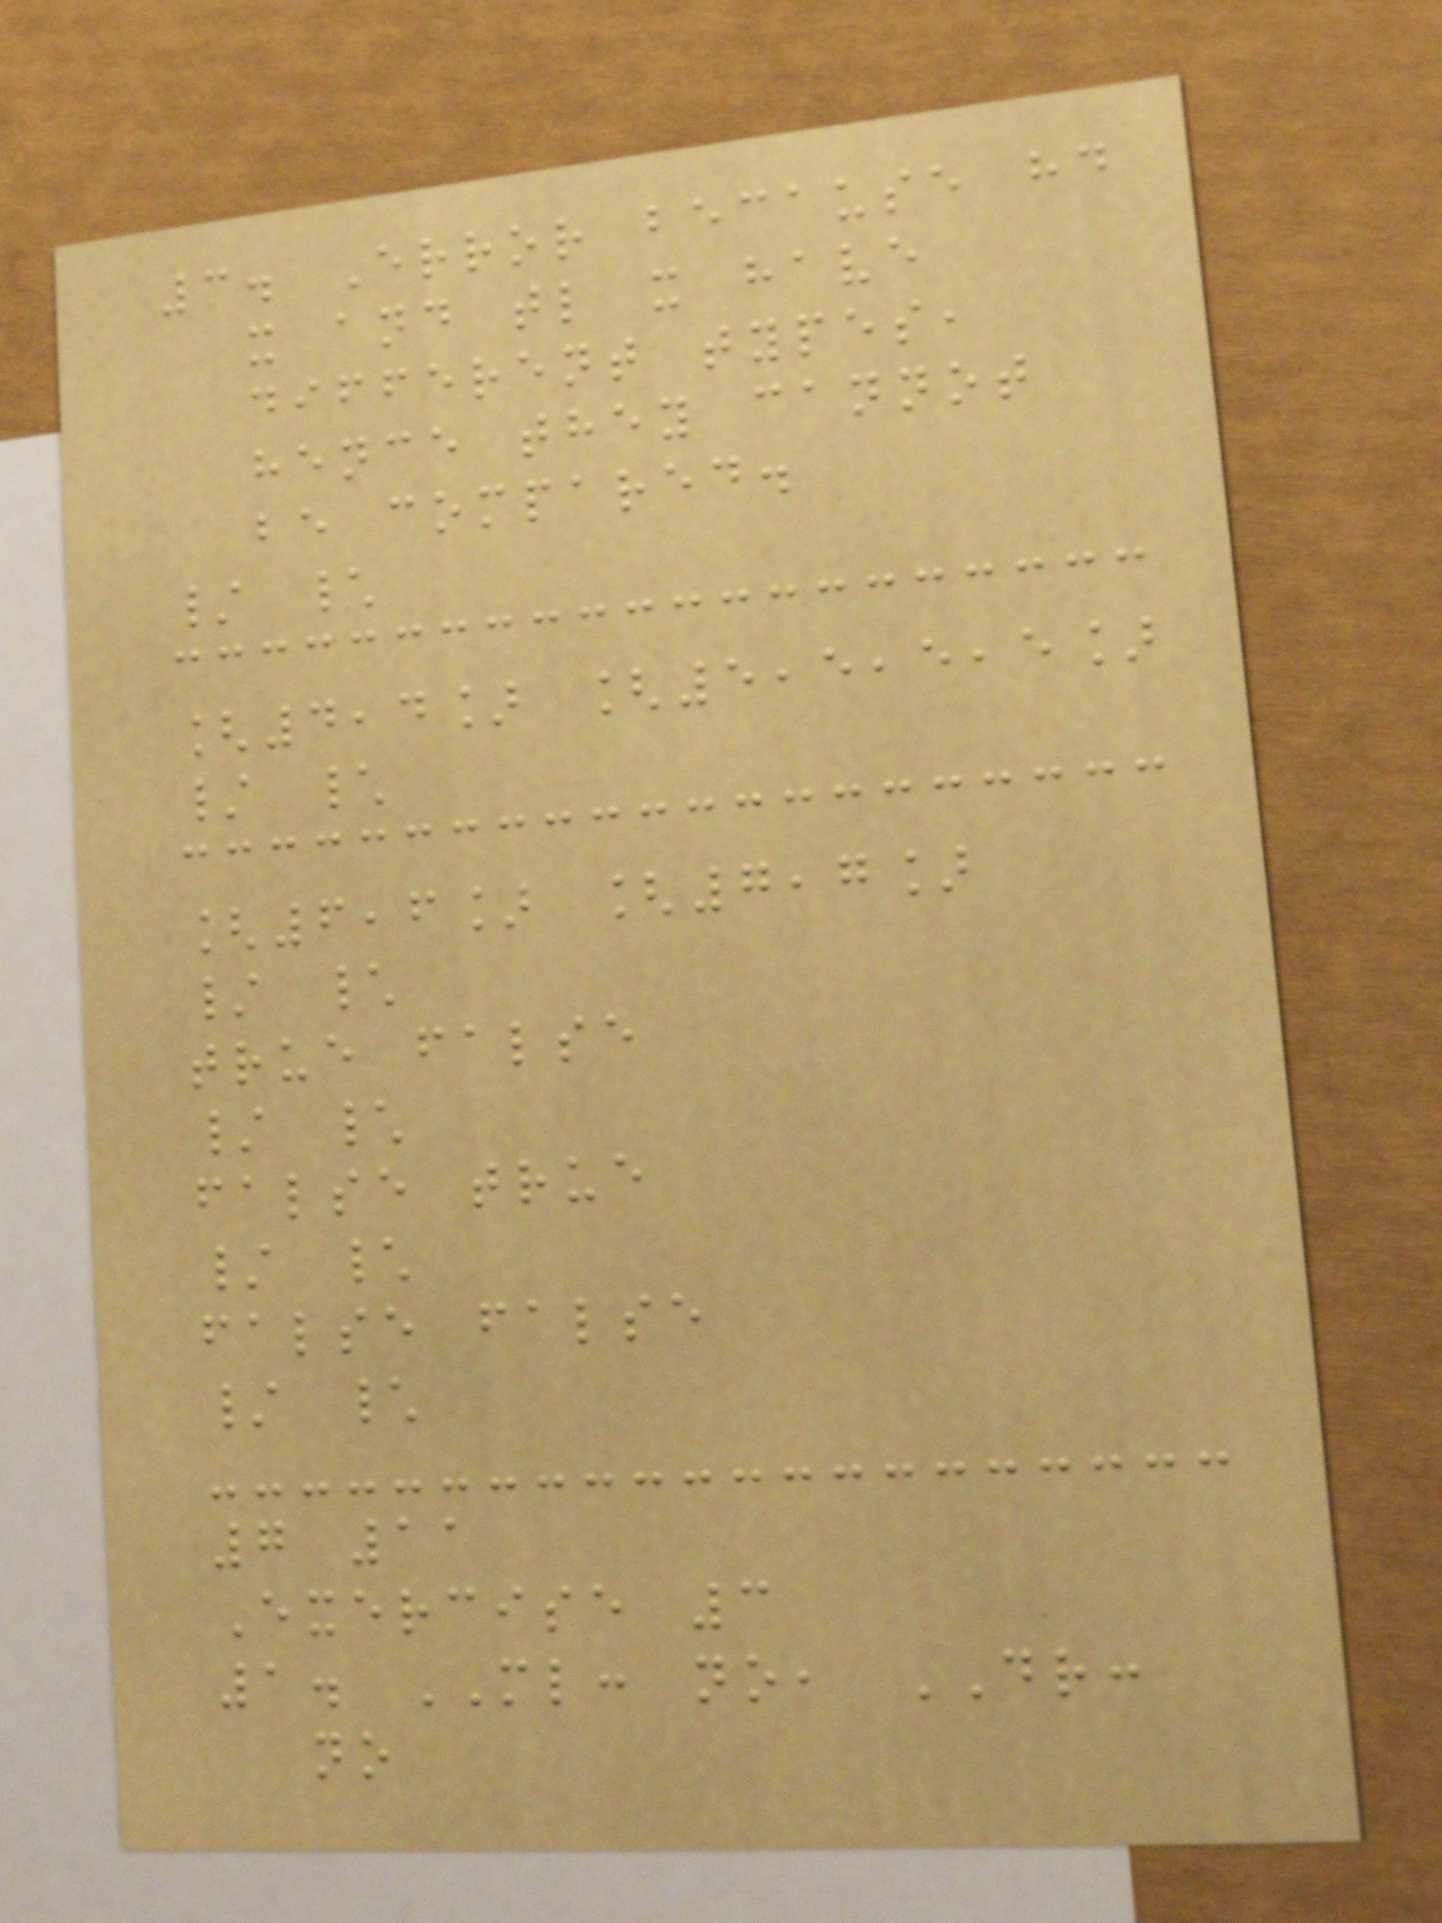3. Error because hd
x and tl x have
different types,
hence they cannot
be compared.
/ \
[4,4] [5,5,5,5]
/ \
[6,6] [7,7]
/ \
true false
/ \
false true
/ \
false false
/ \
7 11
Exercise 3
1. ML: no, DR:
no
